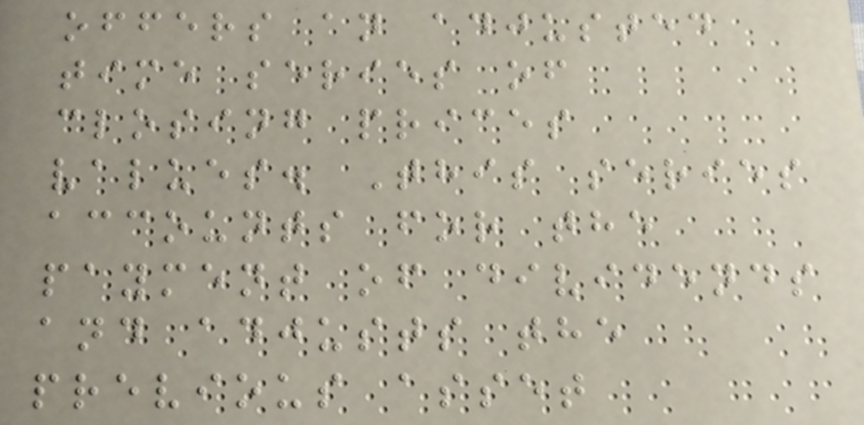offers an adjusted
time series of
closing prices
values. This series
accounts for the
payment of dividends
and adjusts the
previous asset
